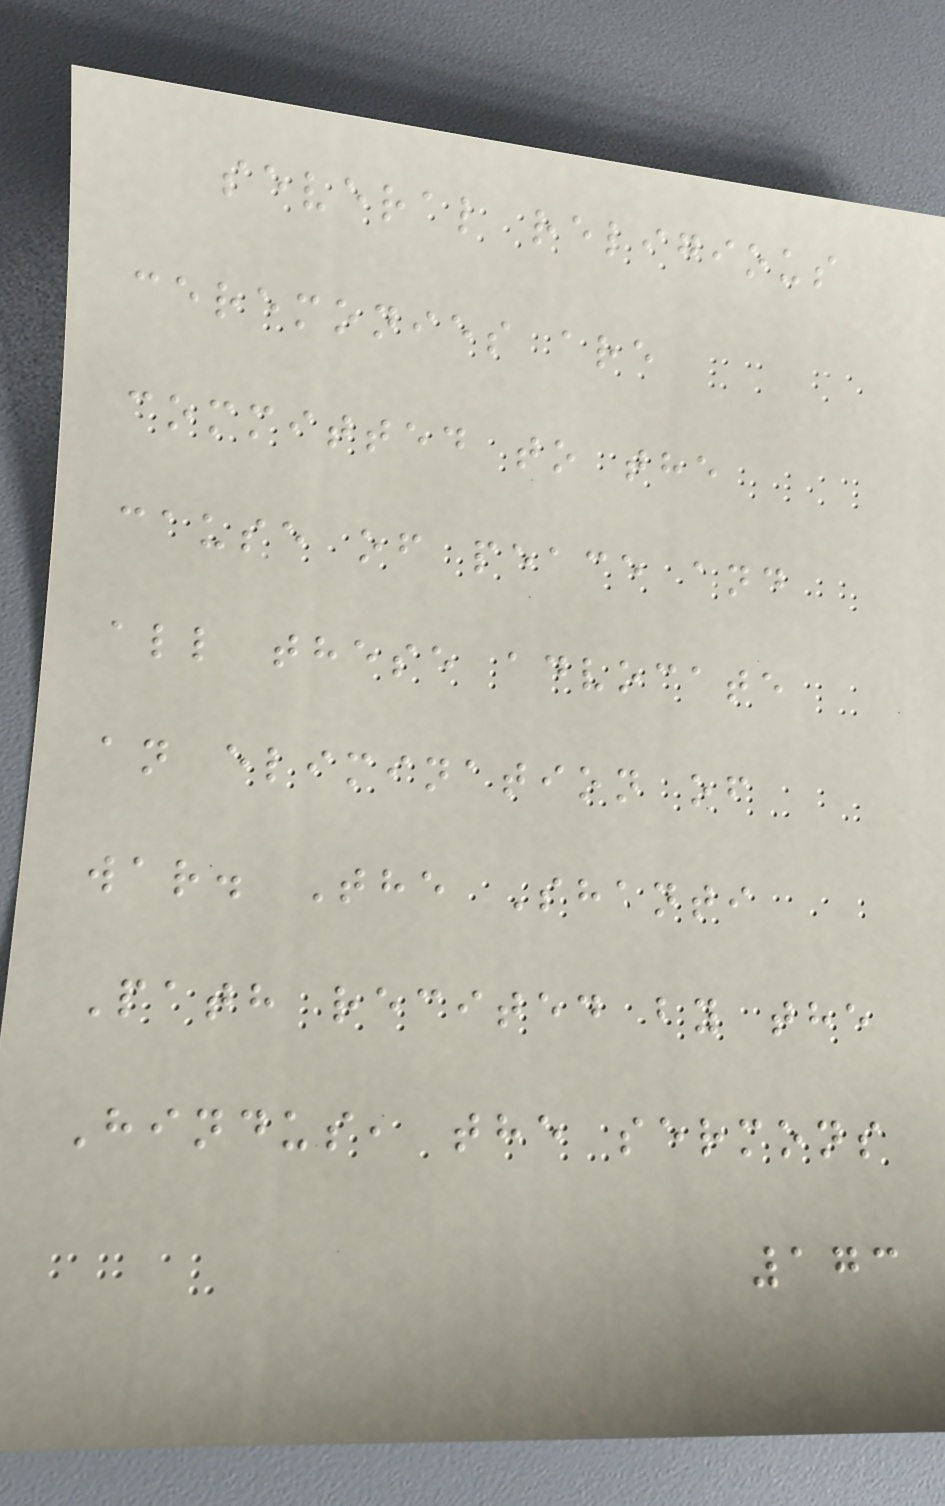several religious
ceremonies are
committed to the
cause of peace and
all these advocate
an elimination of
war. The Shanti
Path recited by the
Hindus, the sermons
173
